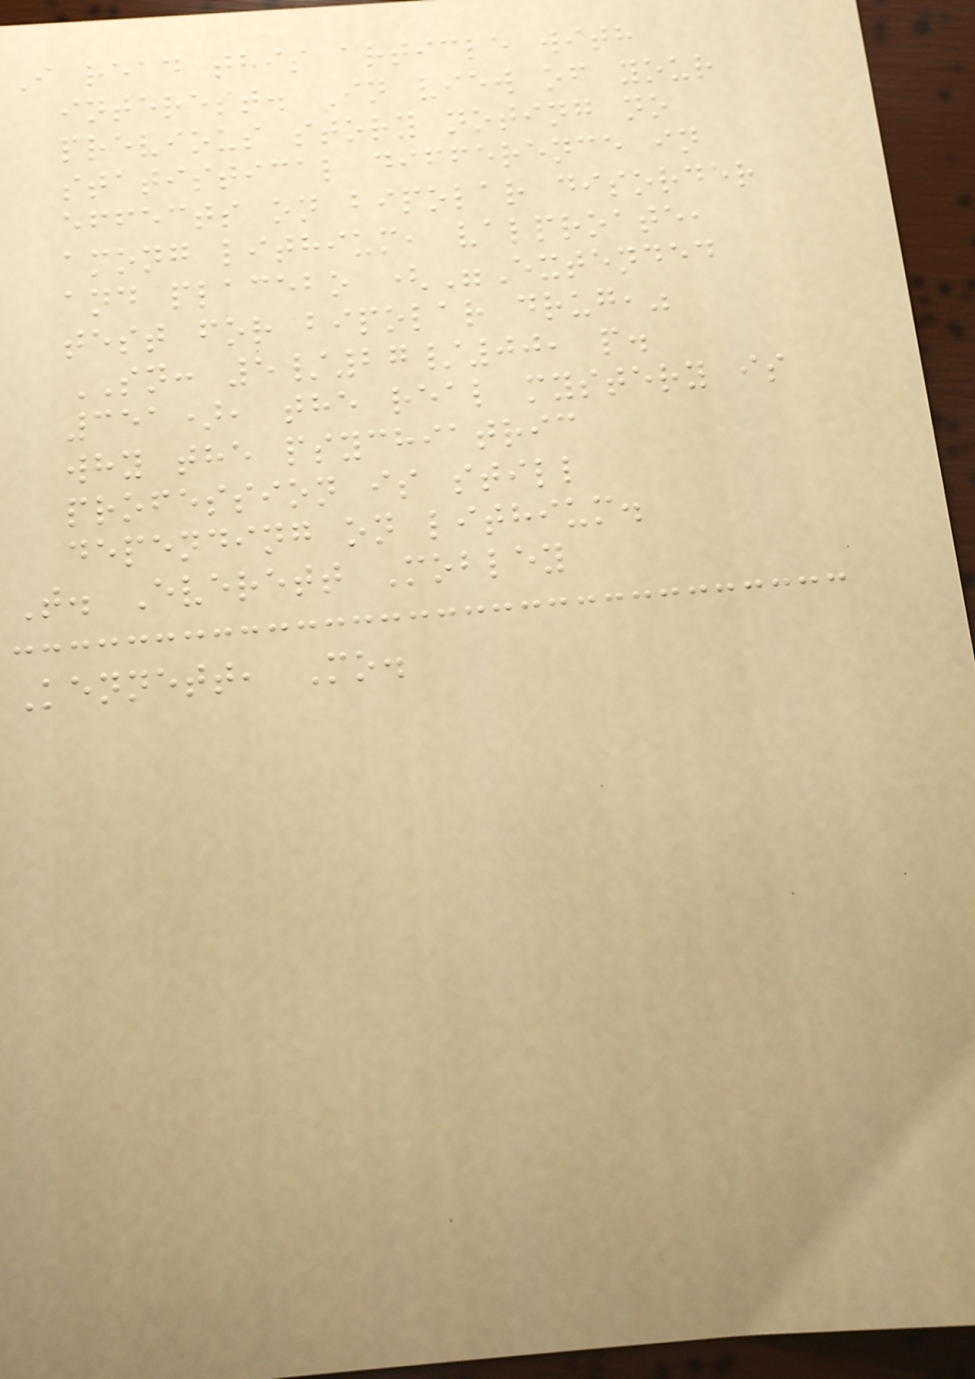I read this article with
interest. In view of your
previous story noting no
statistical difference in
effects on bipolar disorder
among lithium, valproate,
and placebo ("Extended
test for bipolar drug,"
SN: 5/27/00, p.
351), the real mystery is
why the psychiatric
profession is still
depending on lithium.
T. Everett Mobley
Kennett, Mo.
